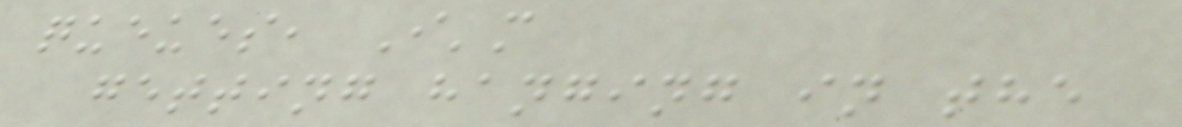queues, I'm
getting hanging in the
